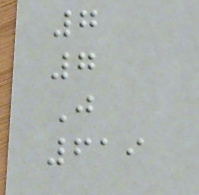7
7
J
619
